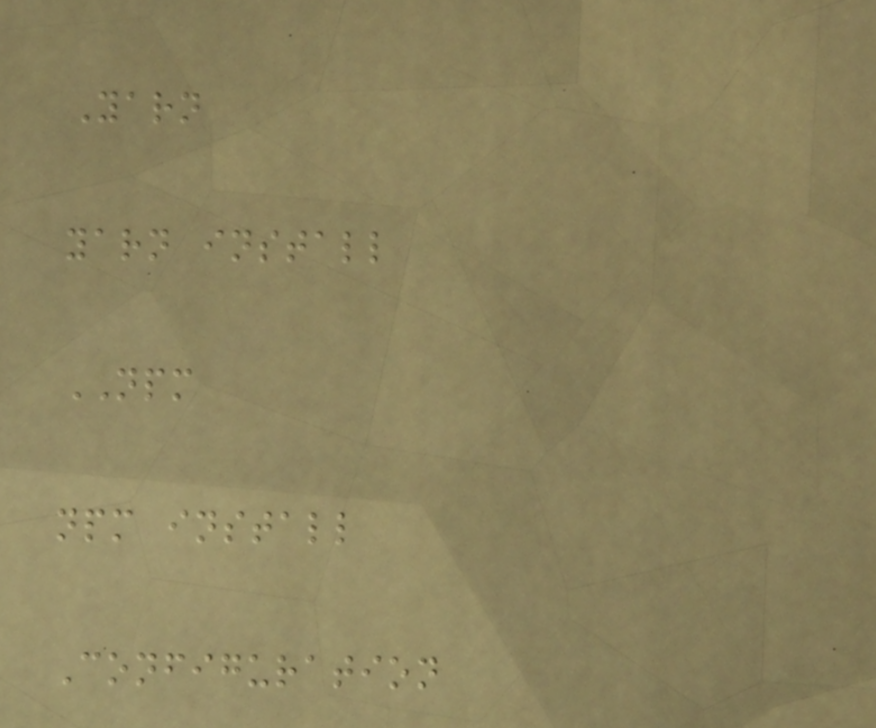Yarn
yarn install
NPM
npm install
Configuration
